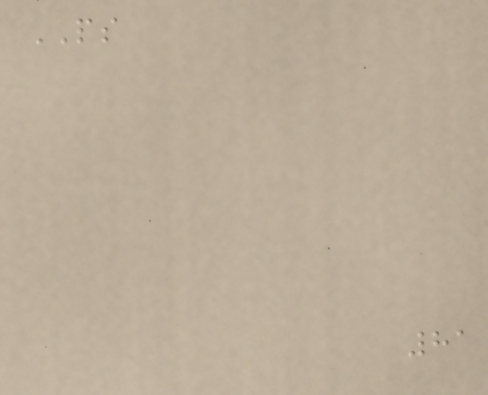PS
81
